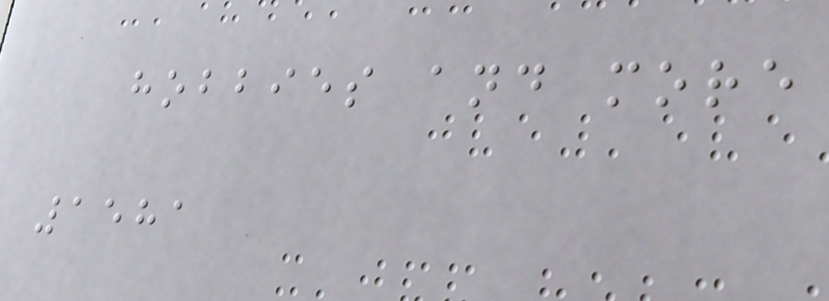hobbies and more
1581
